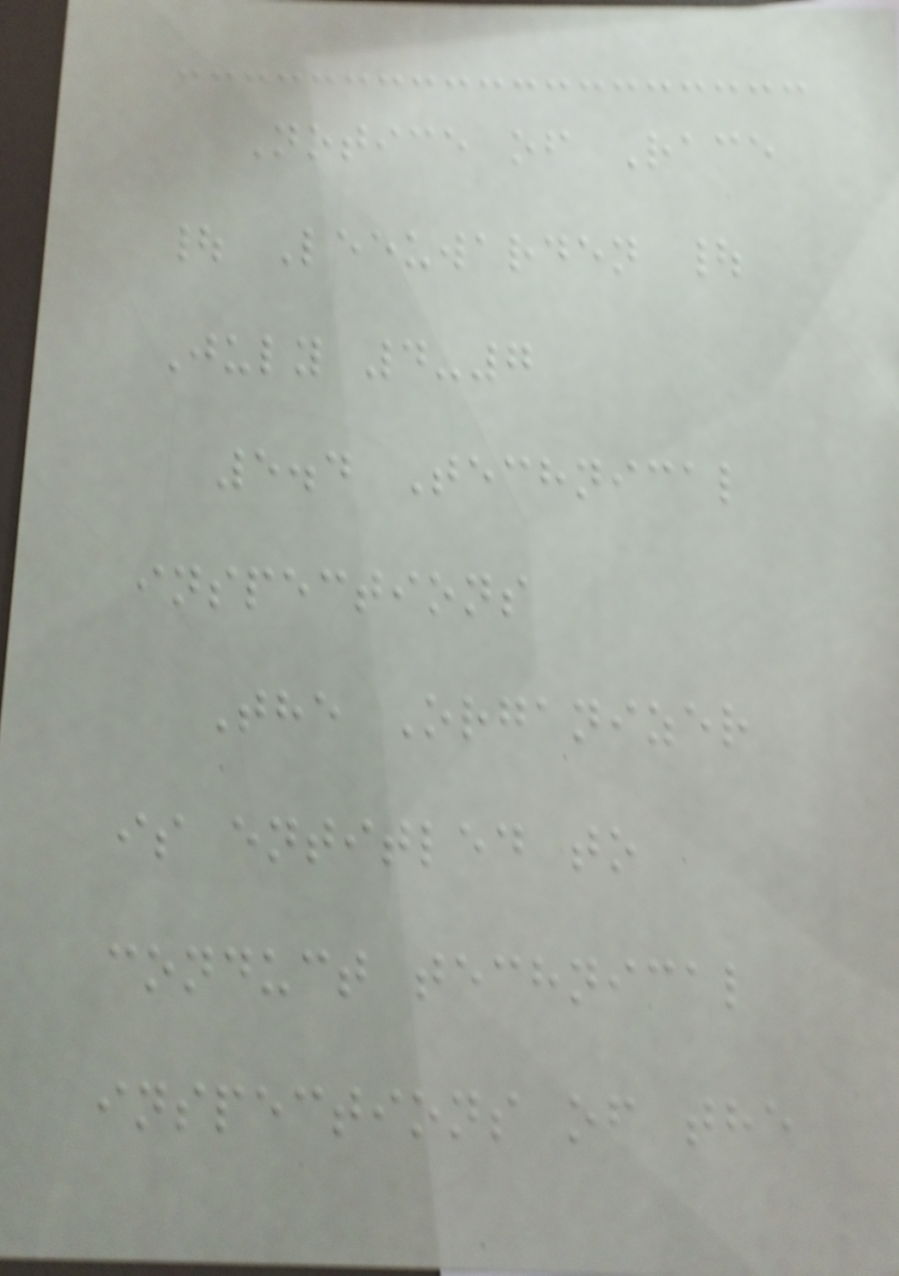Notice of Race
| Leeuwarden |
July 4-7
5.4 Technical
inspections
The Organizer
is entitled to
conduct technical
inspections of the
